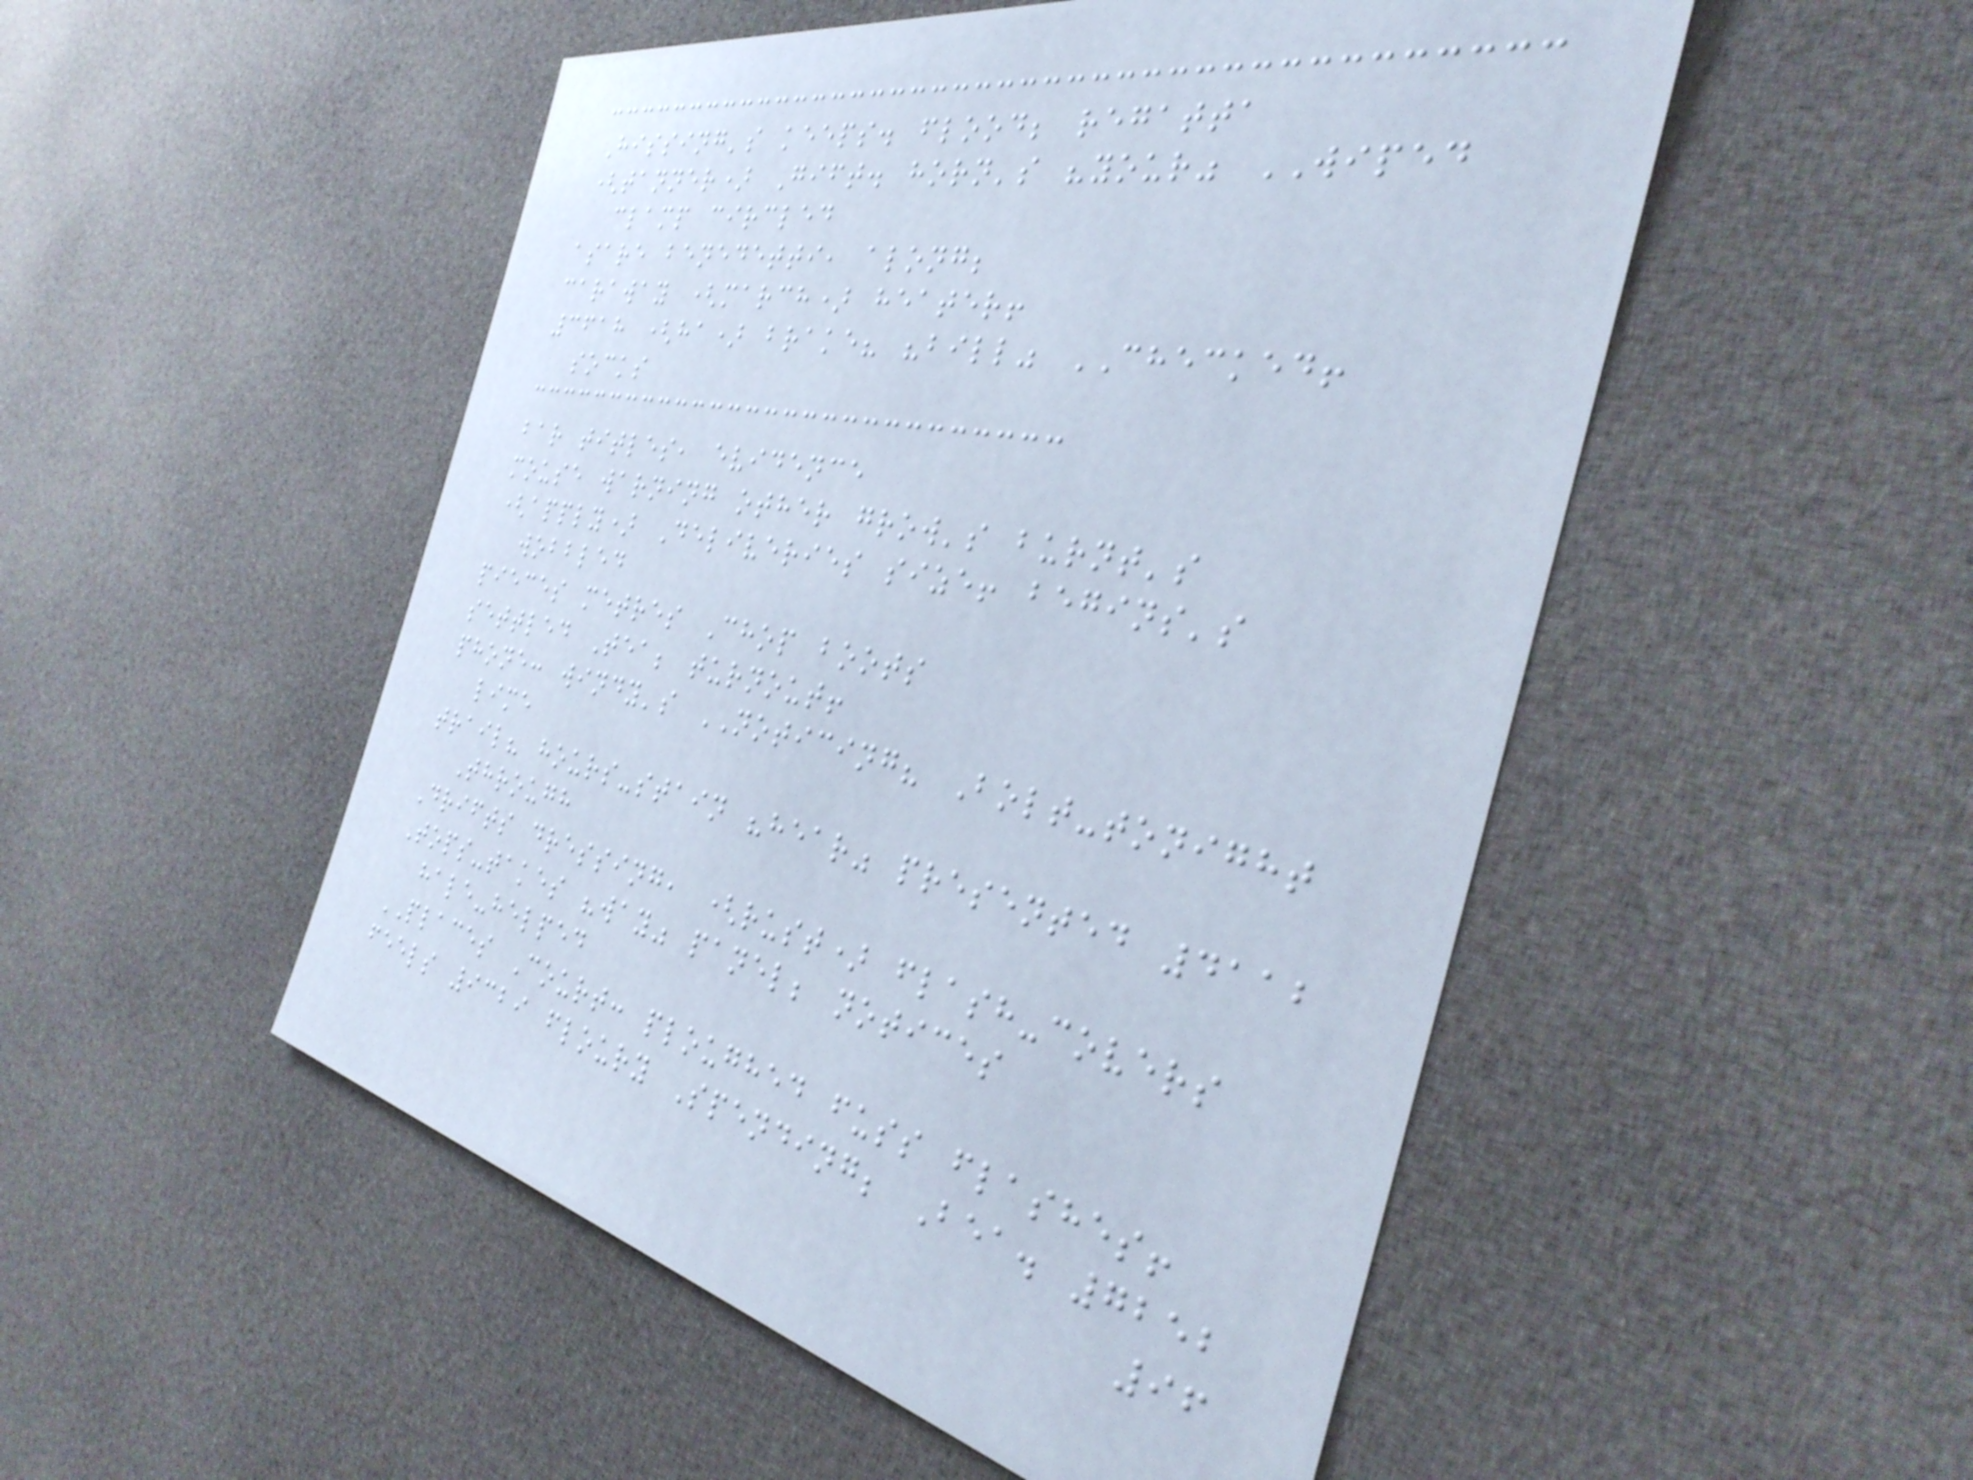Hissing's keeps. flood; regatta
(tanner) Gift. horn's "your" WIPED
clamp circled
asare benedetti, along;
caraway (march) heater!
3618 (ha) brake? "bill" CHECKED!
socks
bar titles, evidence
mouse warning other grow's burnt's
(apply) Deliveries size! begins's
wobbled
pieces metres Chop boots
settled Tea; turnout!
phone: windy's NOTICING? Bolt-tonight
lime
trail? hours-stain "hear" presented 4112
Through
Drifts dressing, (rust) flash-covers
Tops-takes "way" panel; notices
hale-helped
PLACES Court: ploughed fuss flashes!
feels 9329 floury Spending; Bea. 7252
96
